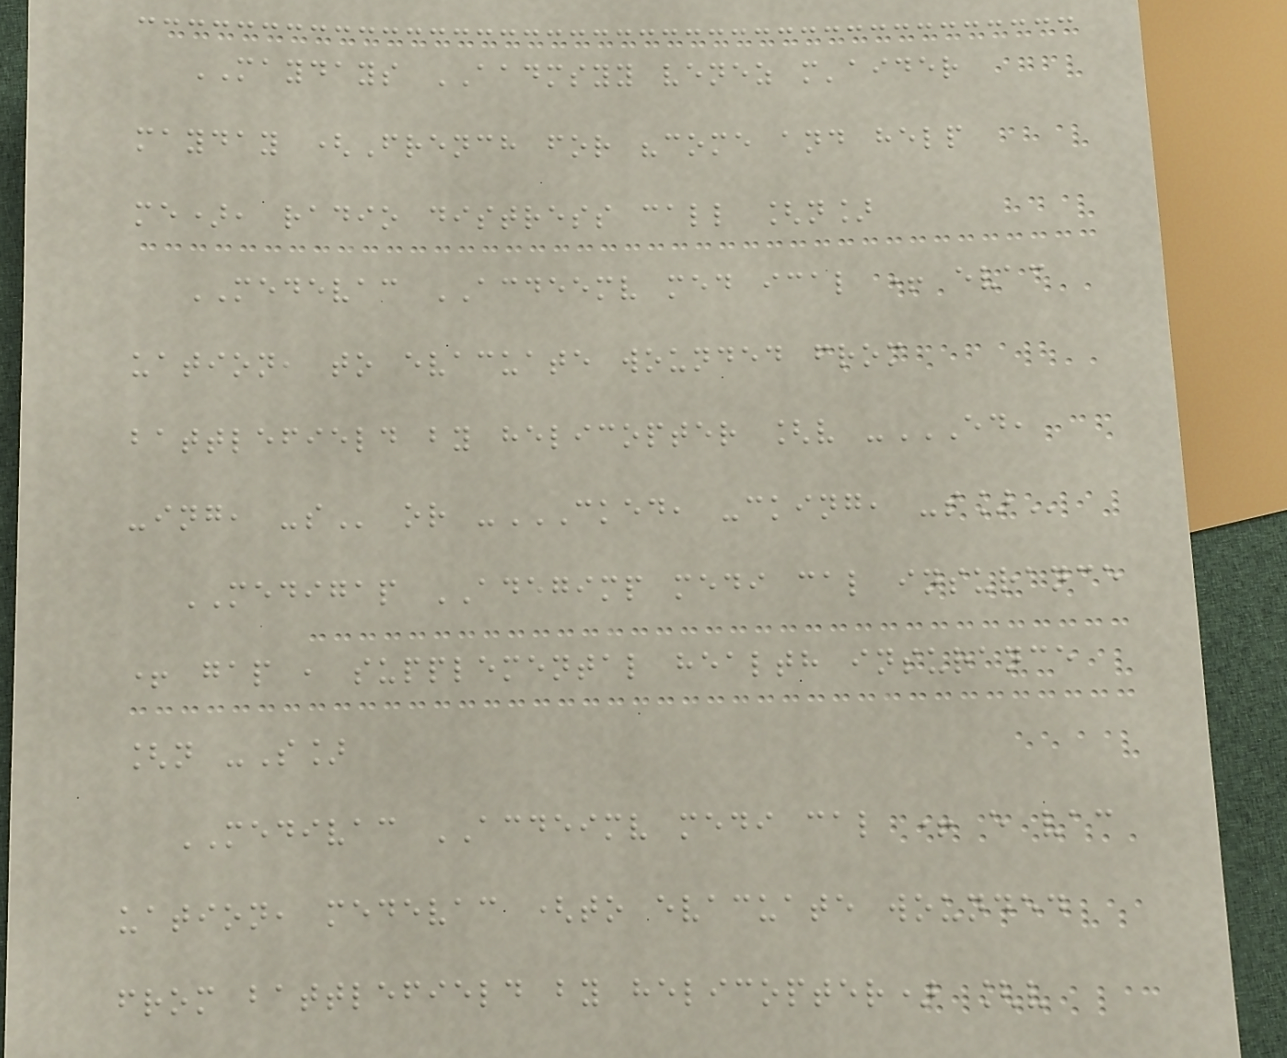MAYDAYS AADMSYY venez m'aider
mayday (French for "come and help
me), radio distress call [n]
MEDEVAC ACDEEMV med ical + evac
uation, to evacuate wounded from
battlefield by helicopter [v -ED,
-ING, -S or -CKED, -CKING, -S]
MEDIGAP ADEGIMP medi cal insurance
+ gap , supplemental health insurance
[n -S]
MEDIVAC ACDEIMV medi cal + e vac
uation, medevac (to evacuate wounded
from battlefield by helicopter) [v
